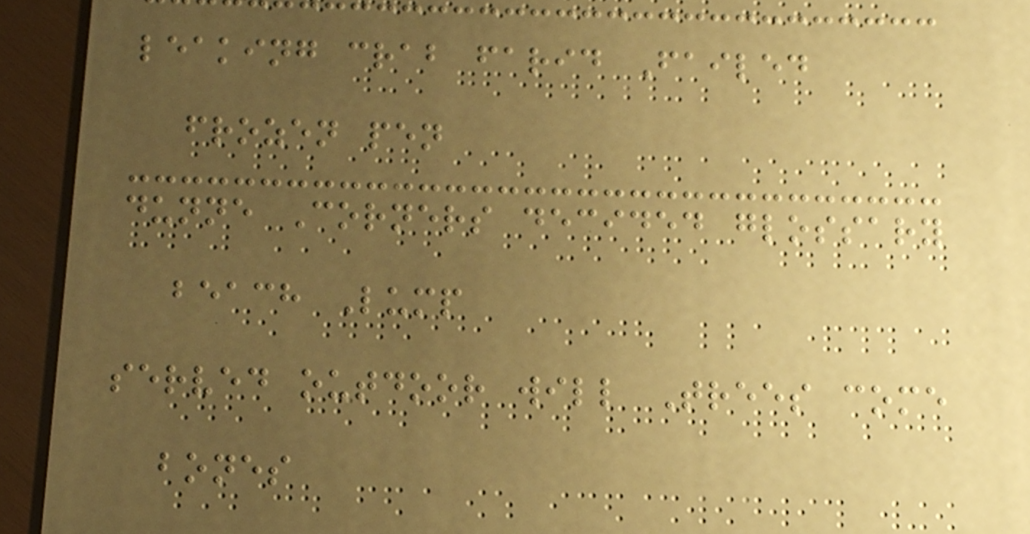leaking crab farid Failed
frozen pen
dunne Corners decided glossary
beach Lump
served outdoor will Trees come
bones
